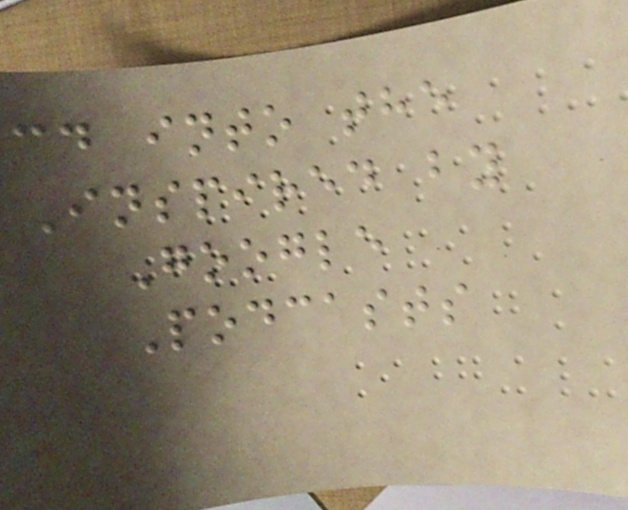cd into the
Inspired by
Google
Podcasts
